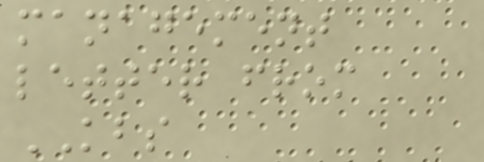management
letter from
KBS
